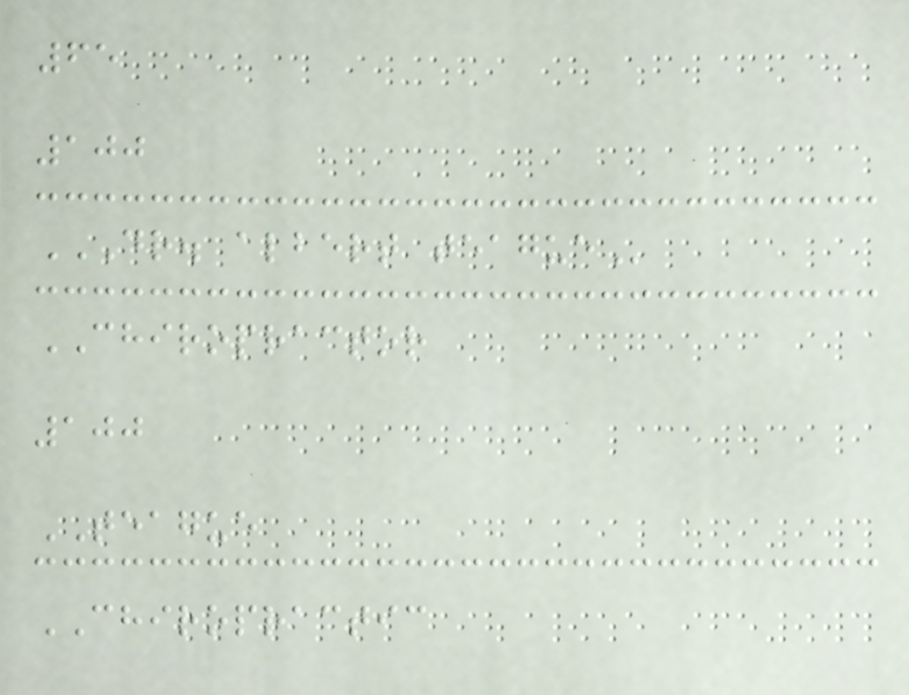65
100
DR. ALBERT TEAGUE
CHIROPRACTOR
100
TEAGUE
CHIROPRACTIC
